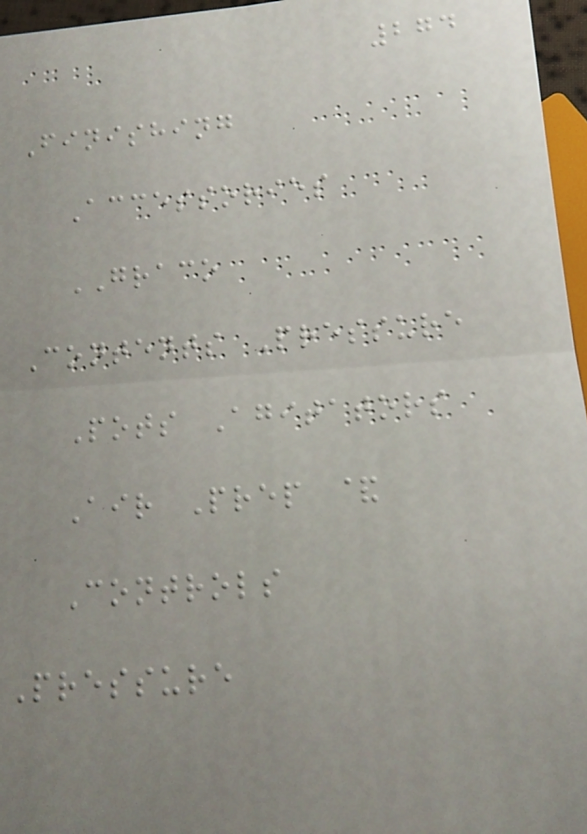274
Finishing
Accessories
GRACO
Contents Pressure
Pots Agitators
Air Prep &
Controls
Pressure
